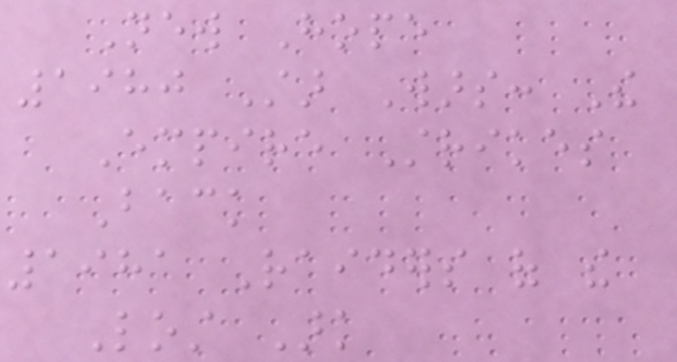New Hope
1980 Star Wars: The
Empire Strikes
Back
1981 Raiders of the
Lost Ark
